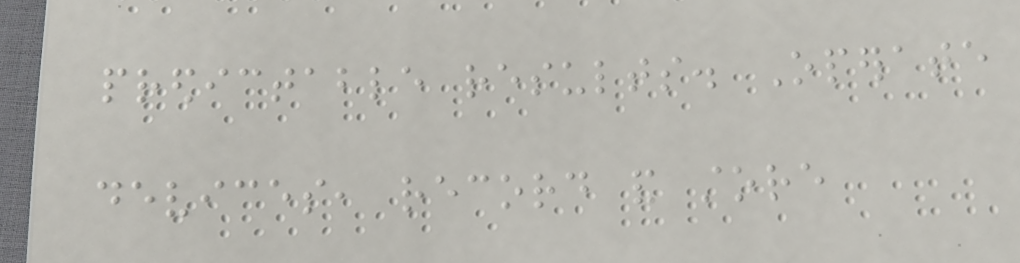predictable results. Operate
devices, record and store
